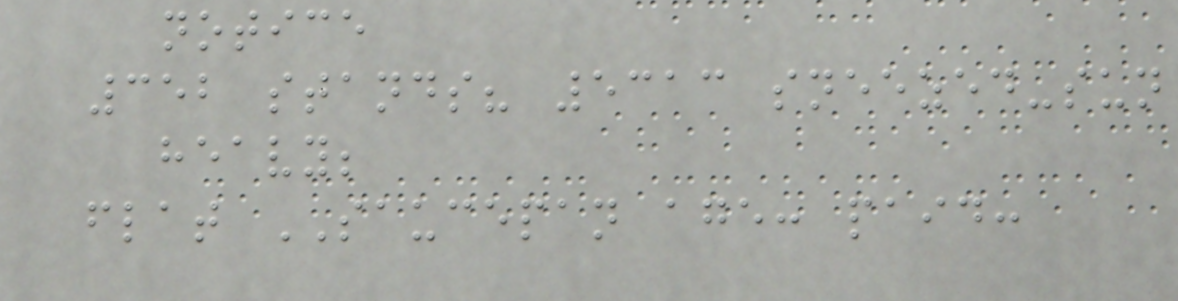notice
352 stands? 5313 sneezed-sun
heavy;
flat SAUCEPAN age: paid:
